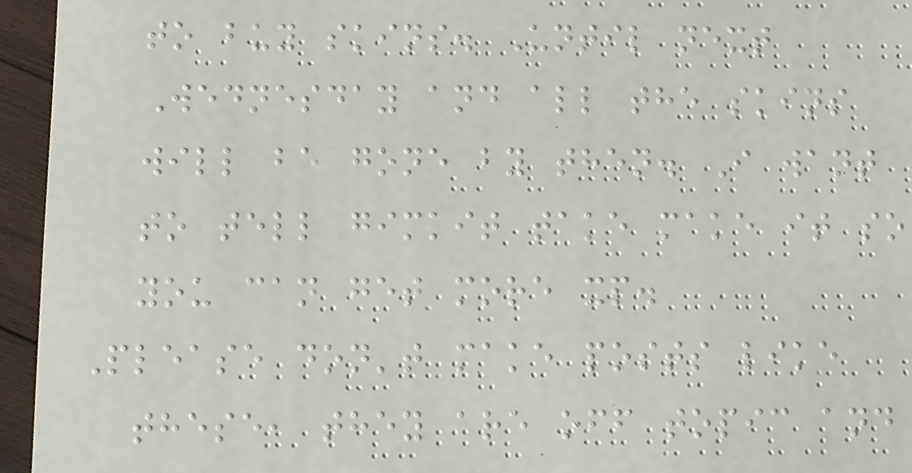to buy skins. Until next
Wednesday and all the skins
will be gone by then. I want
to tell gimkit take make it so
you can get more xp.
Please don't make posts like
these, they are off topic and
